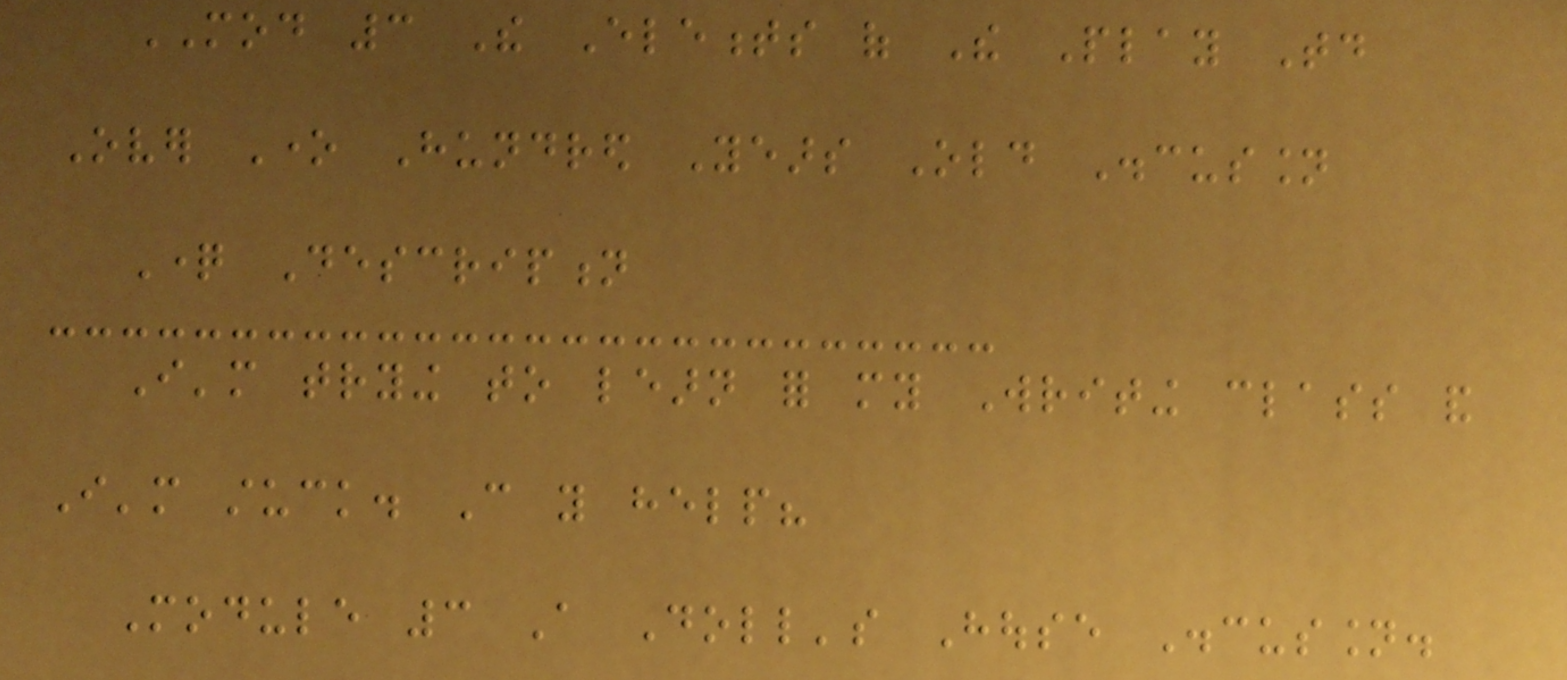MOD 3 The Elements of The Play Today
Over One Hundred Years Old Discussion
Question Description
I'm trying to learn for my Writing class and
I'm stuck. Can you help?
Module 3 A Doll's House Discussion.
